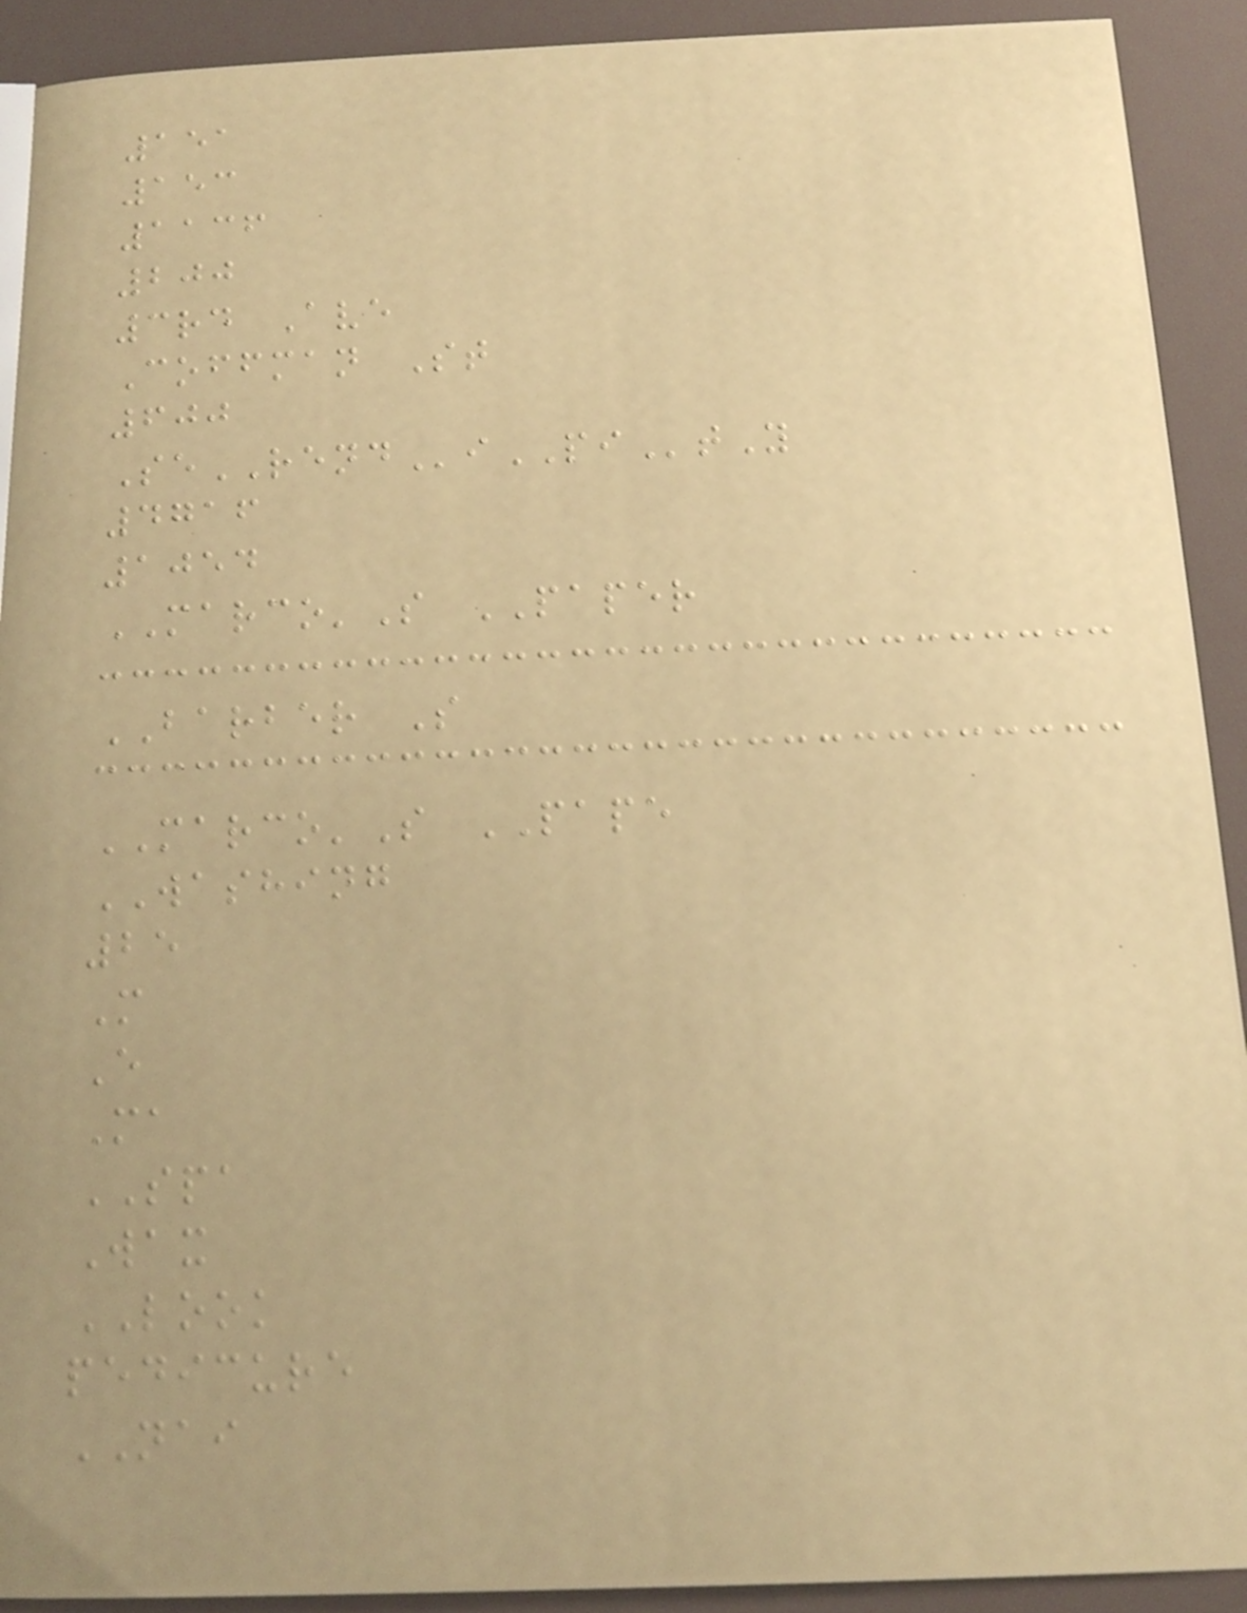151
153
1136
200
3rd Ave
Coffman St
600
SeRENDiPItY
4716
1054
MARCO'S PAPER
BARBER S
MARCO'S PAPE
WASHING
25
M
E
Ma
SPA
Wax
LOOK
pedicure
NAI
